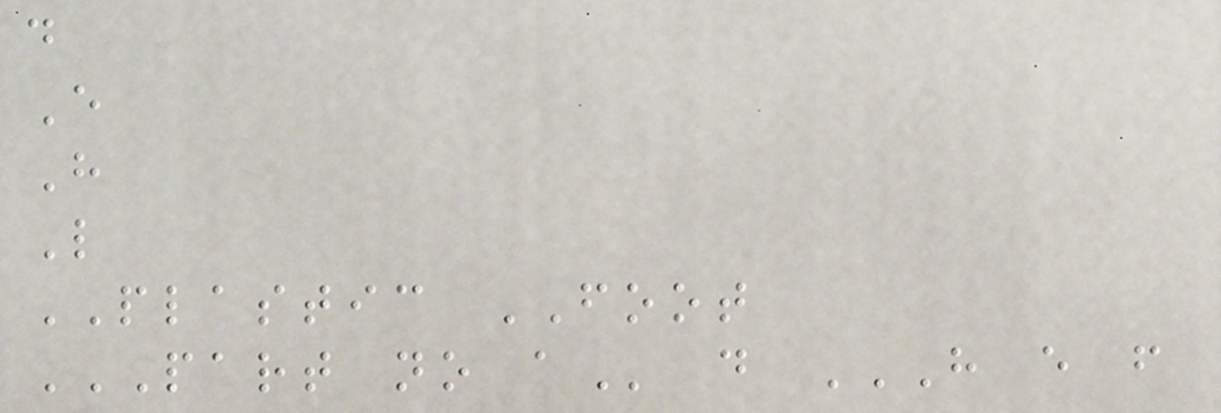d
E
H
L
PLASTIC FOOT
PART NO A d H E F
